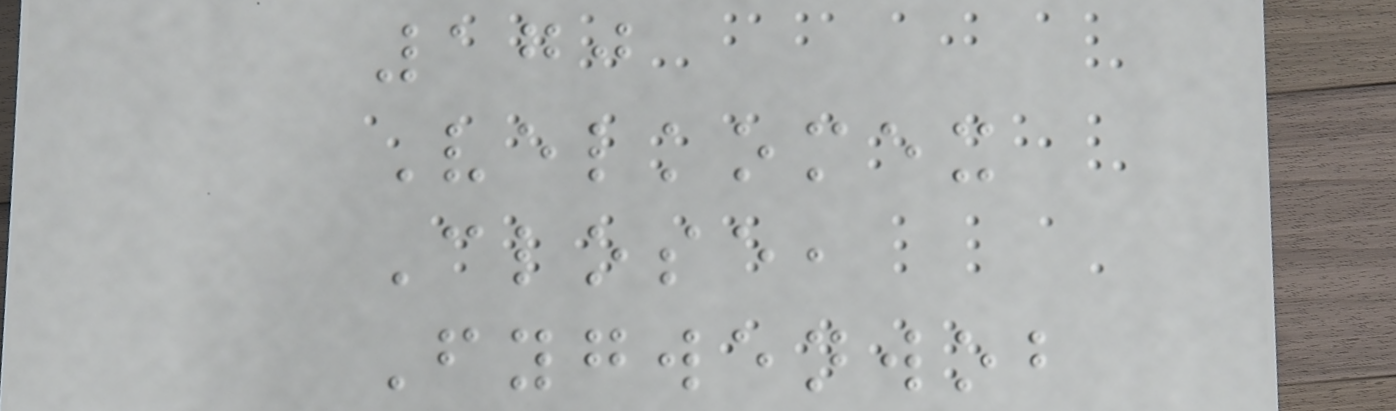170
Velkomex
Close,
Fygwenwob
